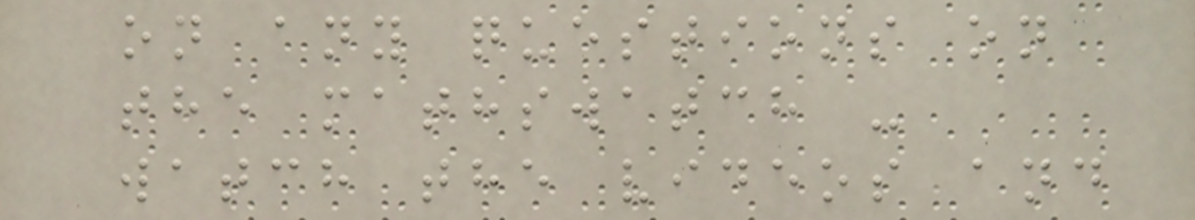on any questions on
the mathswatch -
watch the videos and
